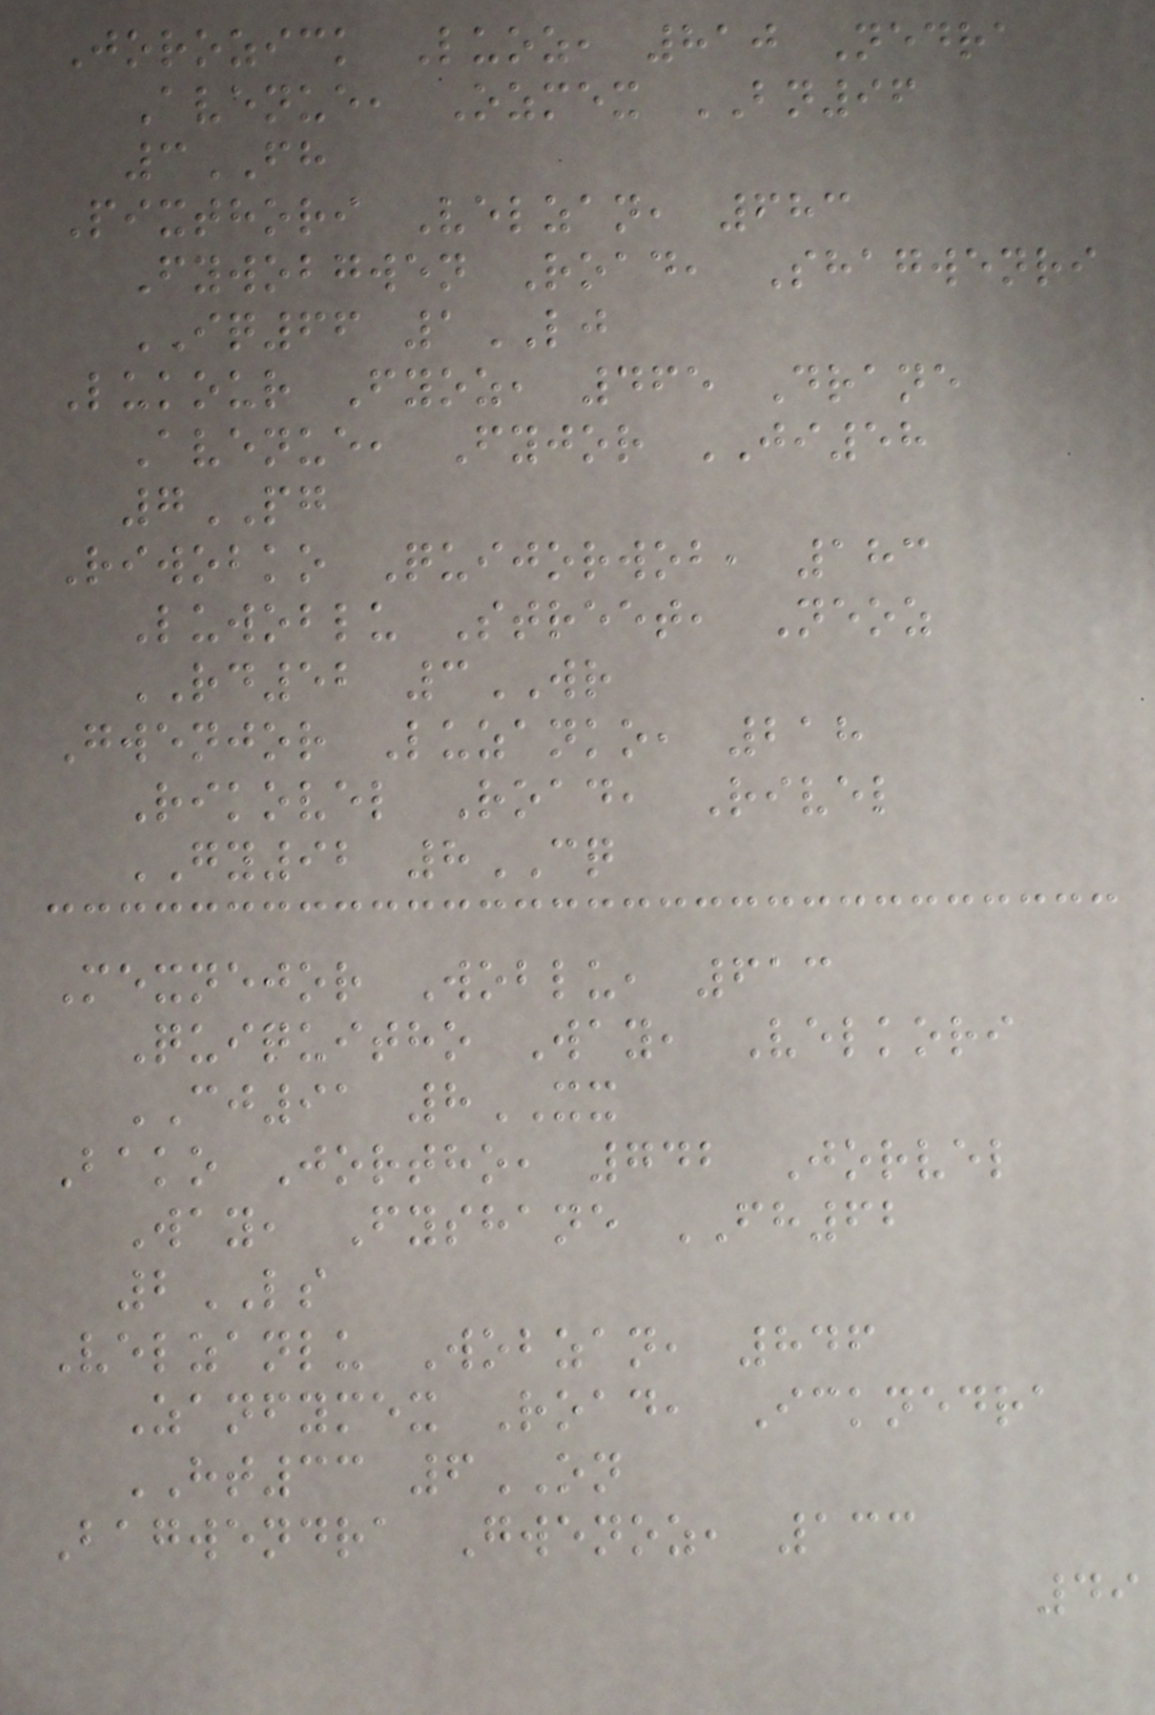Jorozick Luoz, 810 Nedra
Avenue, Ozmex BN96
3FH
Pixthori Velzan, 683
Fywobgwen Road, Shagwenri
IQ66 1LJ
Lukour Fyoz, 465 Drane
Avenue, Fyjor JI58
7PG
Riwobko Quijorwob, 183
Luwoblu Street, Neoz
RD52 3WR
Gwenjor Luzanko, 218
Rikovel Road, Rivel
GY92 8CQ
Mexnejor Woblu, 613
Quiquitho Way, Velkori
CJ91 8XX
Bako Jortho, 742 Jorvel
Way, Fyshane FH62
2LS
Velzanlu Wobzan, 846
Zanfymex Road, Icknedra
HT33 6ON
Bagwendra Gwenoz, 133
49
